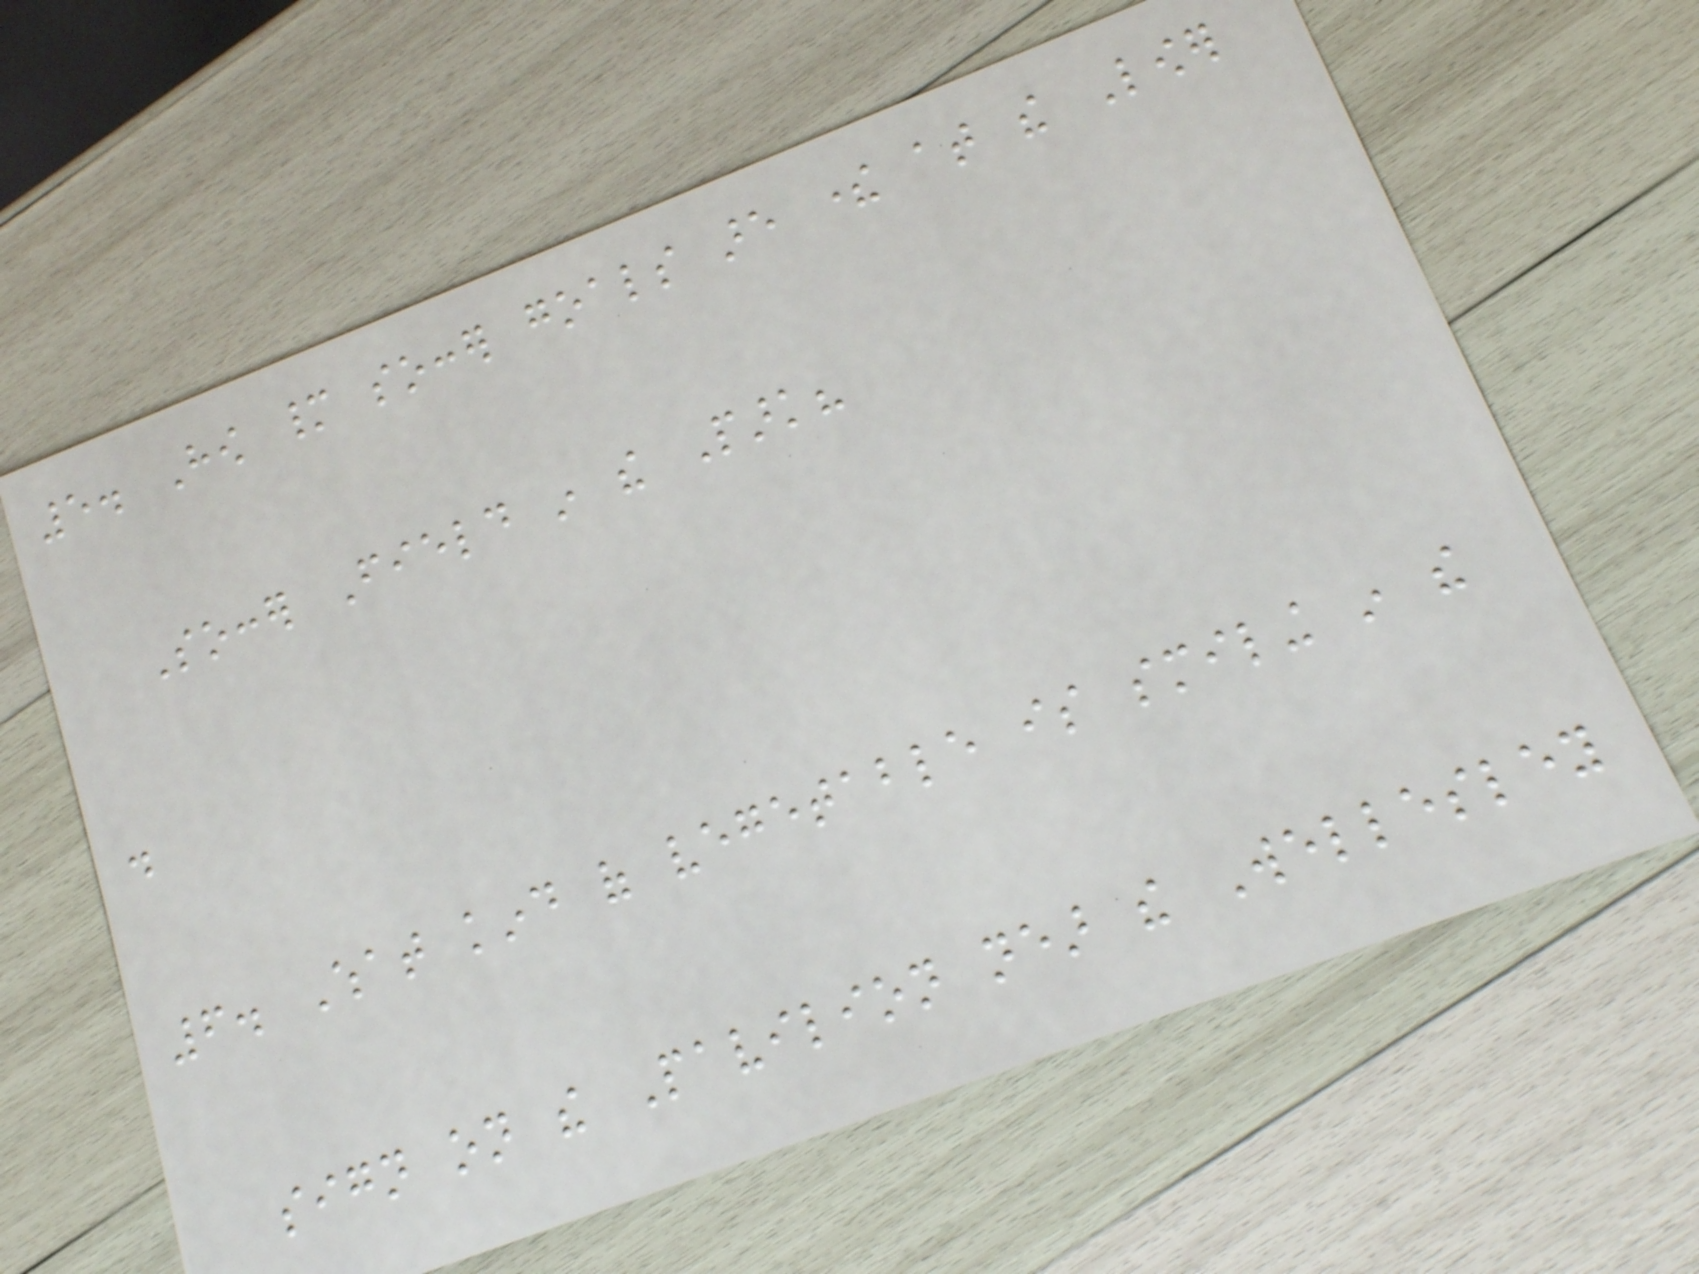5. How many soccer goals are there at the Lower
Soccer Field in the Park?
.
6. What kind of vegetable is smiling in the
sign on the Pavilion near the Wellesley
